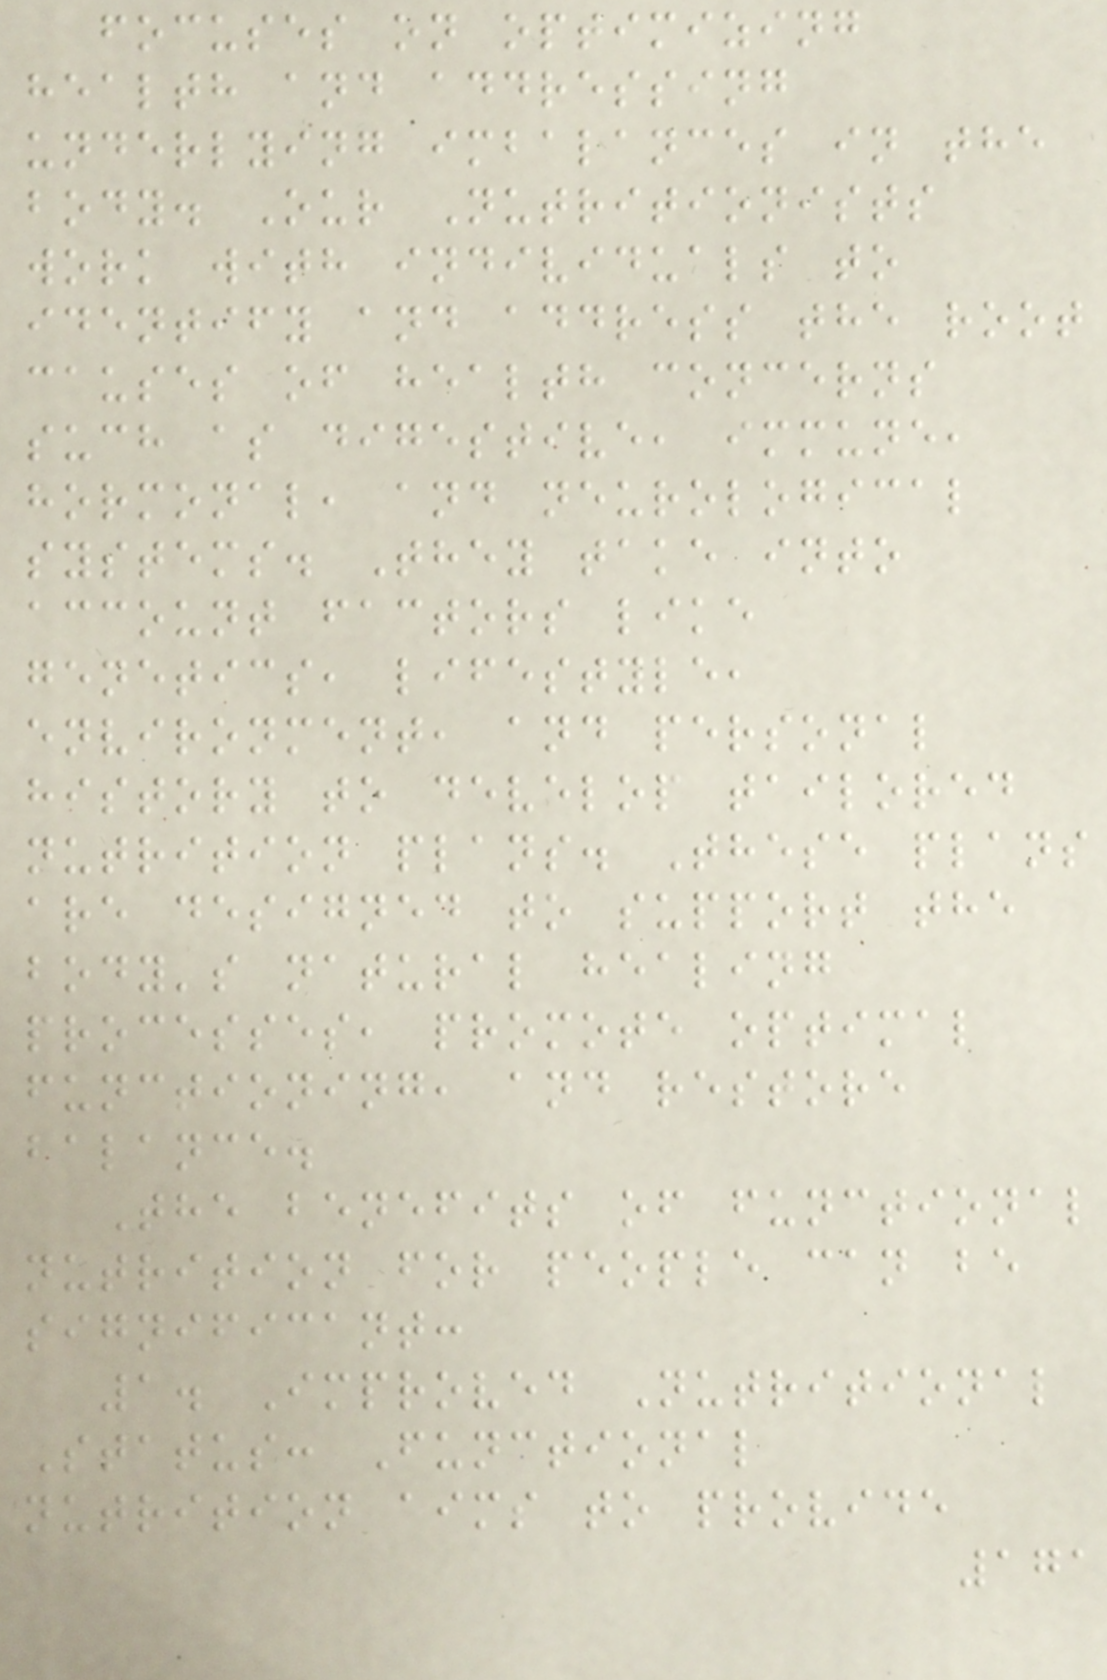focuses on optimizing
health and addressing
underlying imbalances in the
body. Our Nutritionists
work with individuals to
identify and address the root
causes of health concerns
such as digestive, immune,
hormonal, and neurological
systems. They take into
account factors like
genetics, lifestyle,
environment, and personal
history to develop tailored
nutrition plans. These plans
are designed to support the
body's natural healing
processes, promote optimal
functioning, and restore
balance.
The benefits of functional
nutrition for people can be
significant:
1. Improved Nutritional
Status: Functional
nutrition aims to provide
171
